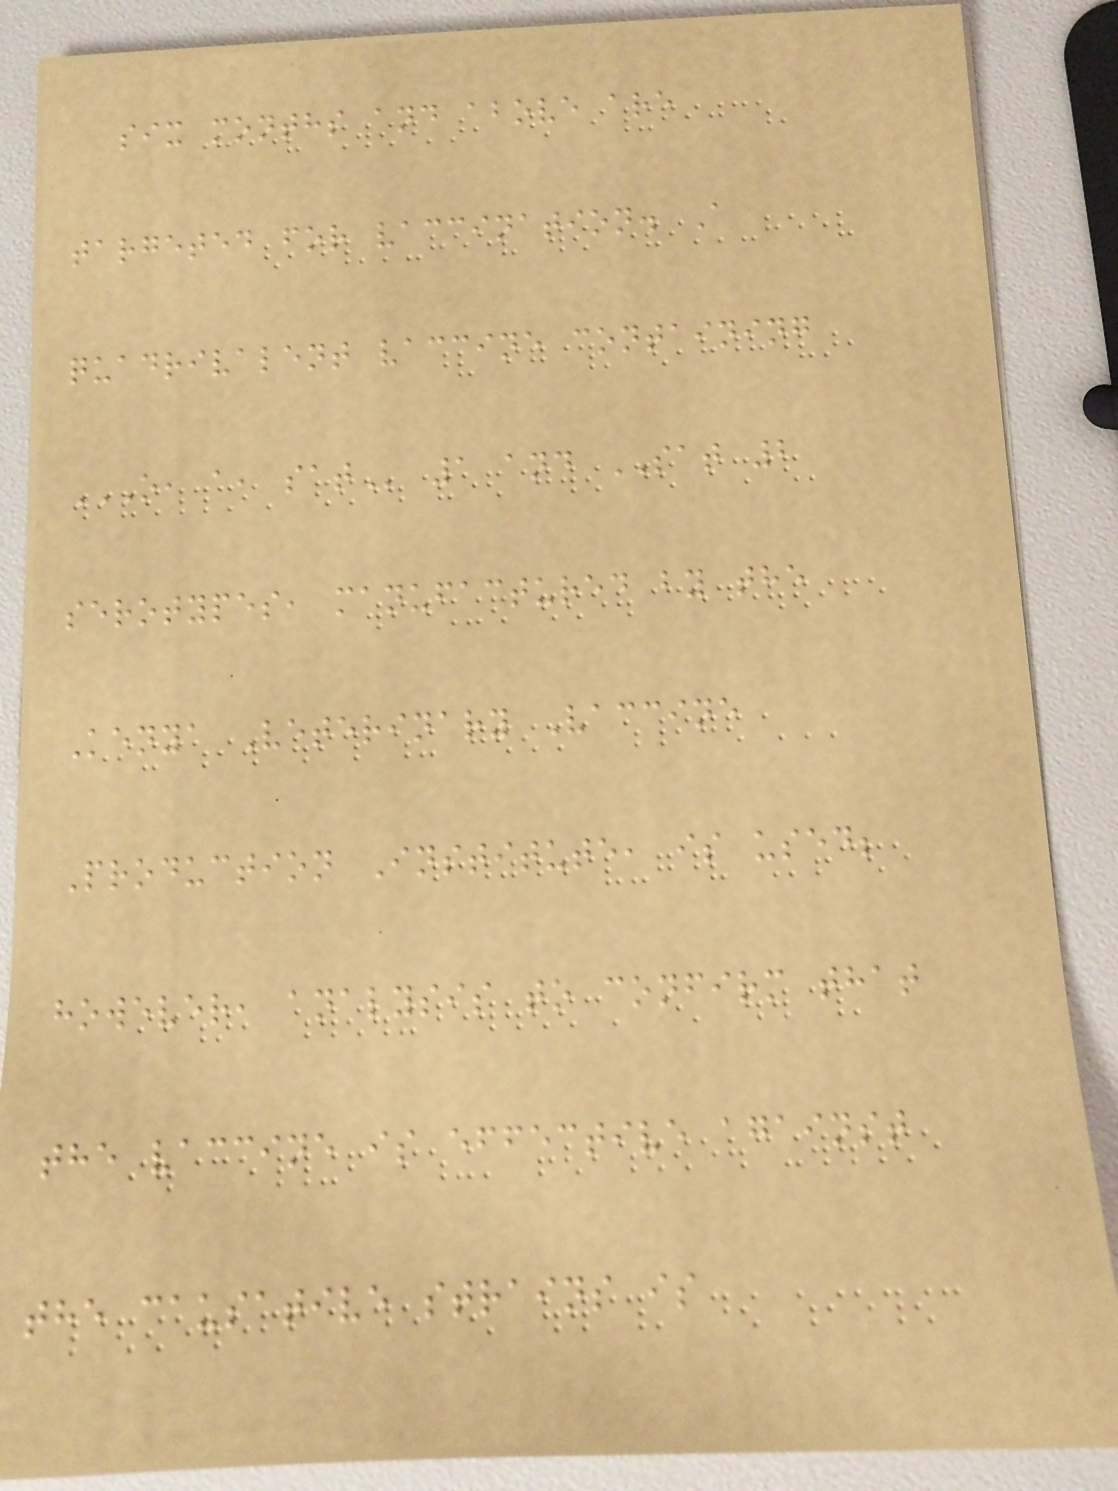six months and above are
targeted for vaccination. A
quadrivalent vaccine containing
O, A, SAT 1 and SAT 2
serotypes, manufactured by the
Kenya Veterinary Vaccine
Production Institute, is used;
however, analysis to confirm that
the vaccine is effective against
the causative strains is
